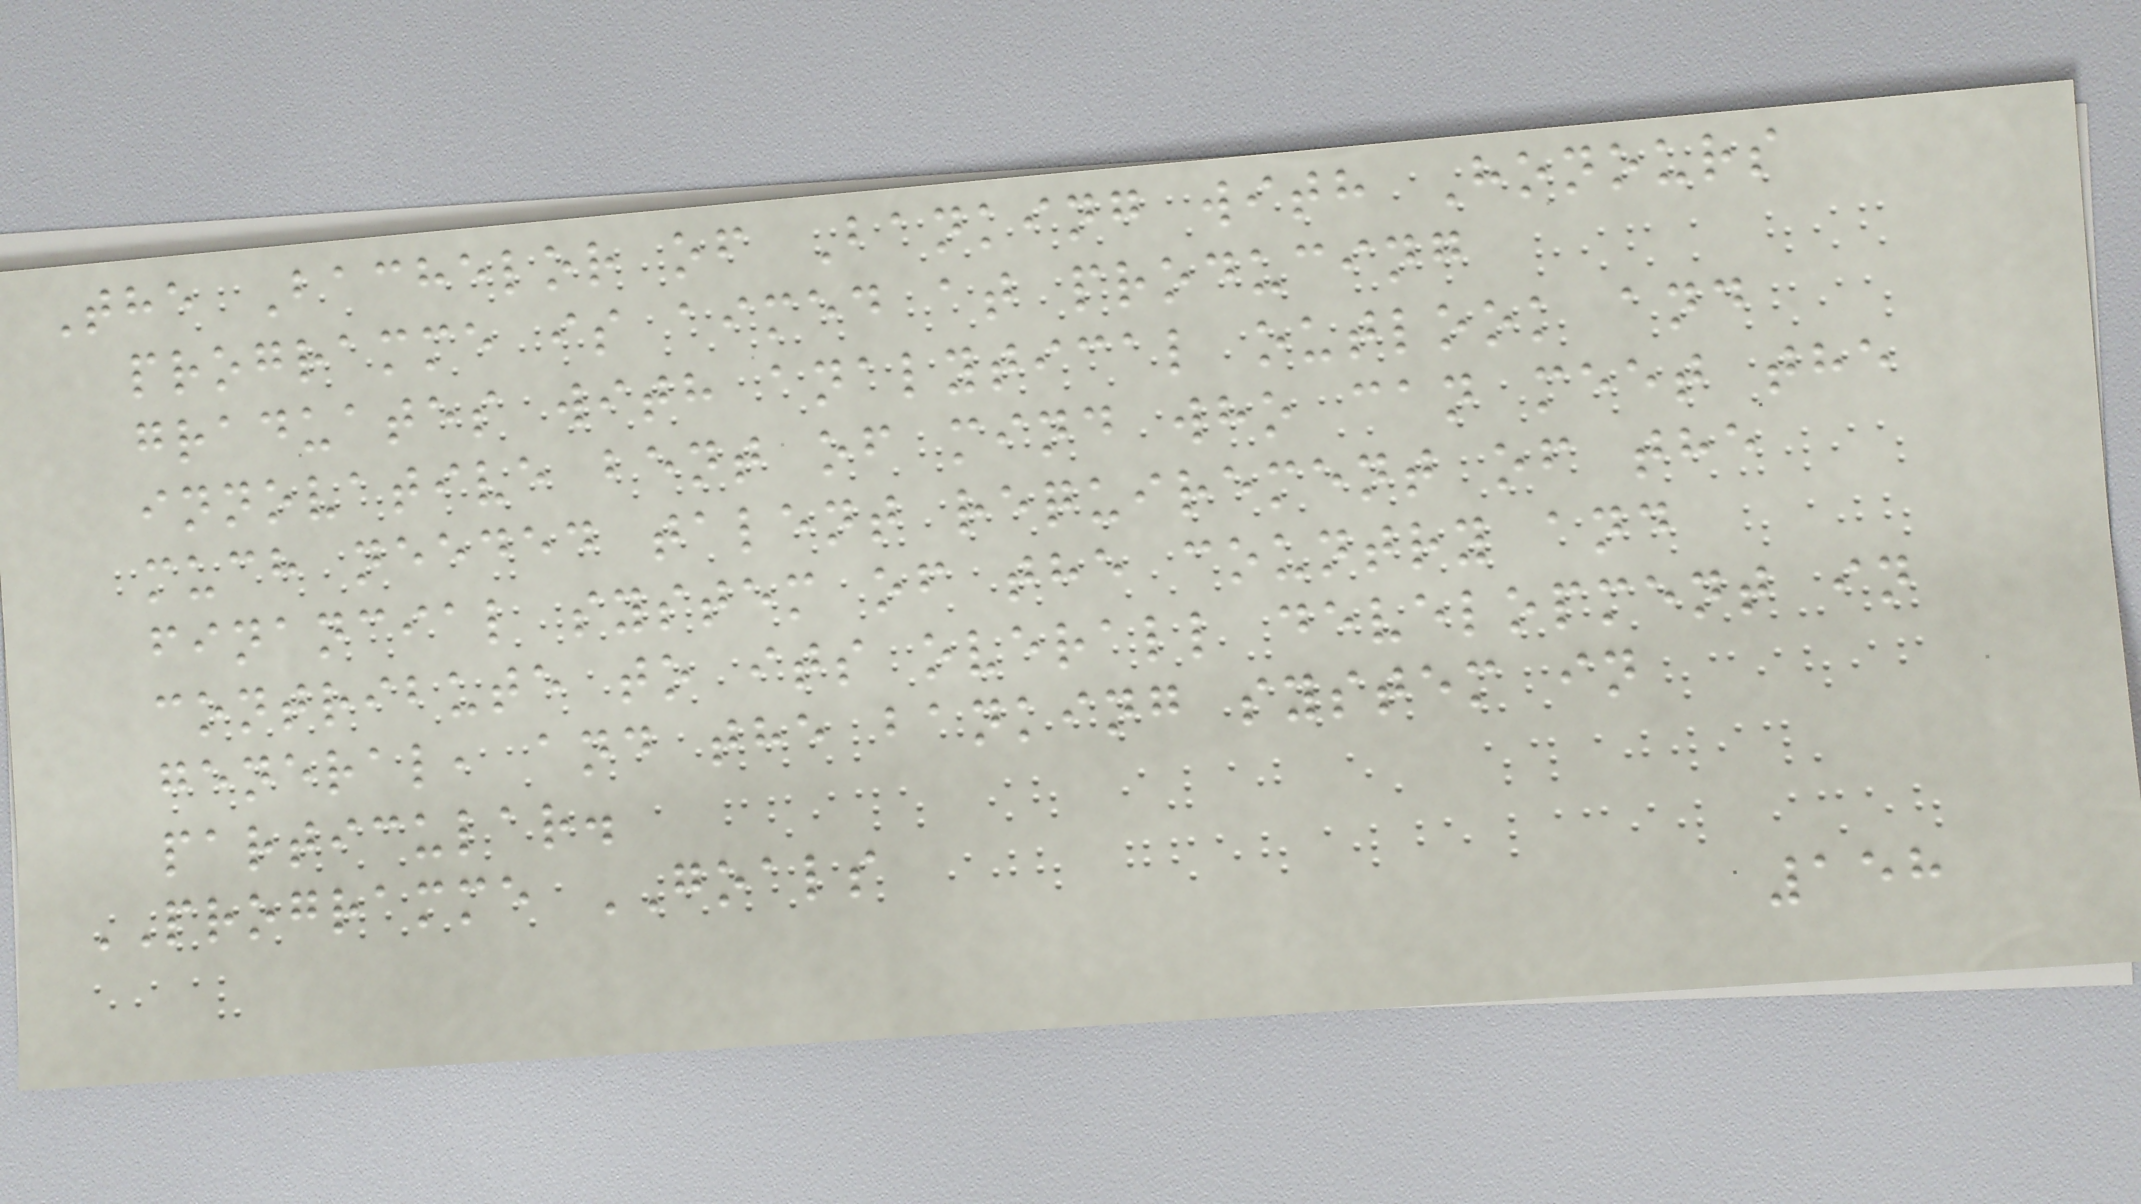The Bachelor of Banking with Honours
programme is aimed at producing
graduates with analytical outlook and
innovative bent of mind who can meet the
much needed talent requirement of the
financial system of the country and
contribute to its overall development in
general, and the banking system in
particular.
PROGRAMME GOALS
158
